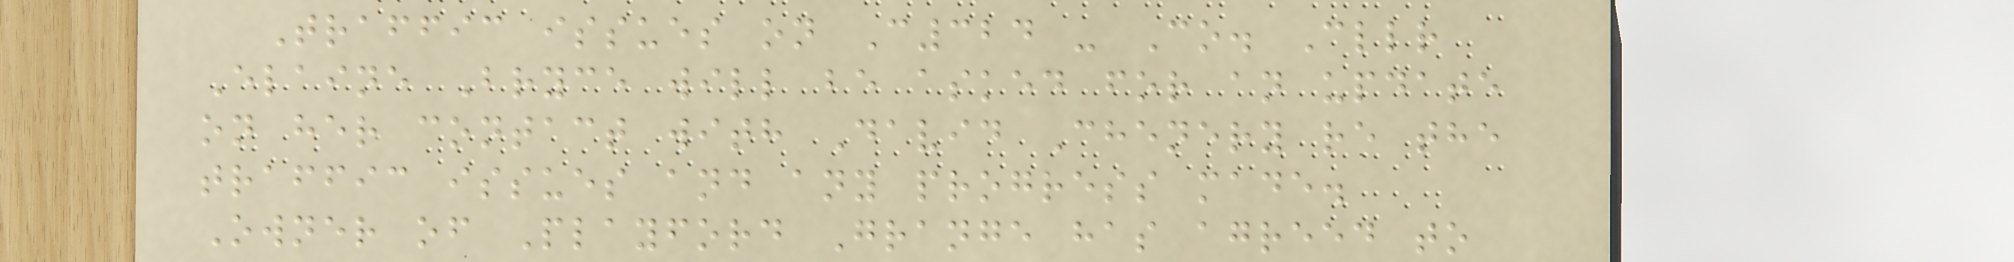Traffic issues on C324 - Co. Cllr
Elaine Bryce will be asked for an update
on her contact with David Chenery re the
traffic issues and any progress made.
Owner of Playford Grange has agreed to
